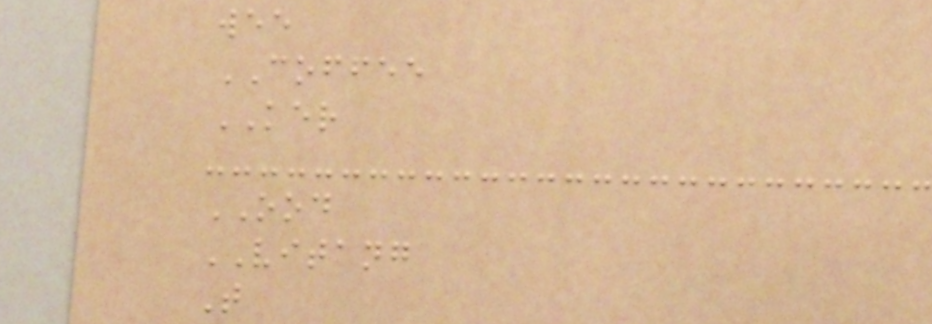wee
COFFEE
KER
OOD
VITANG
T
